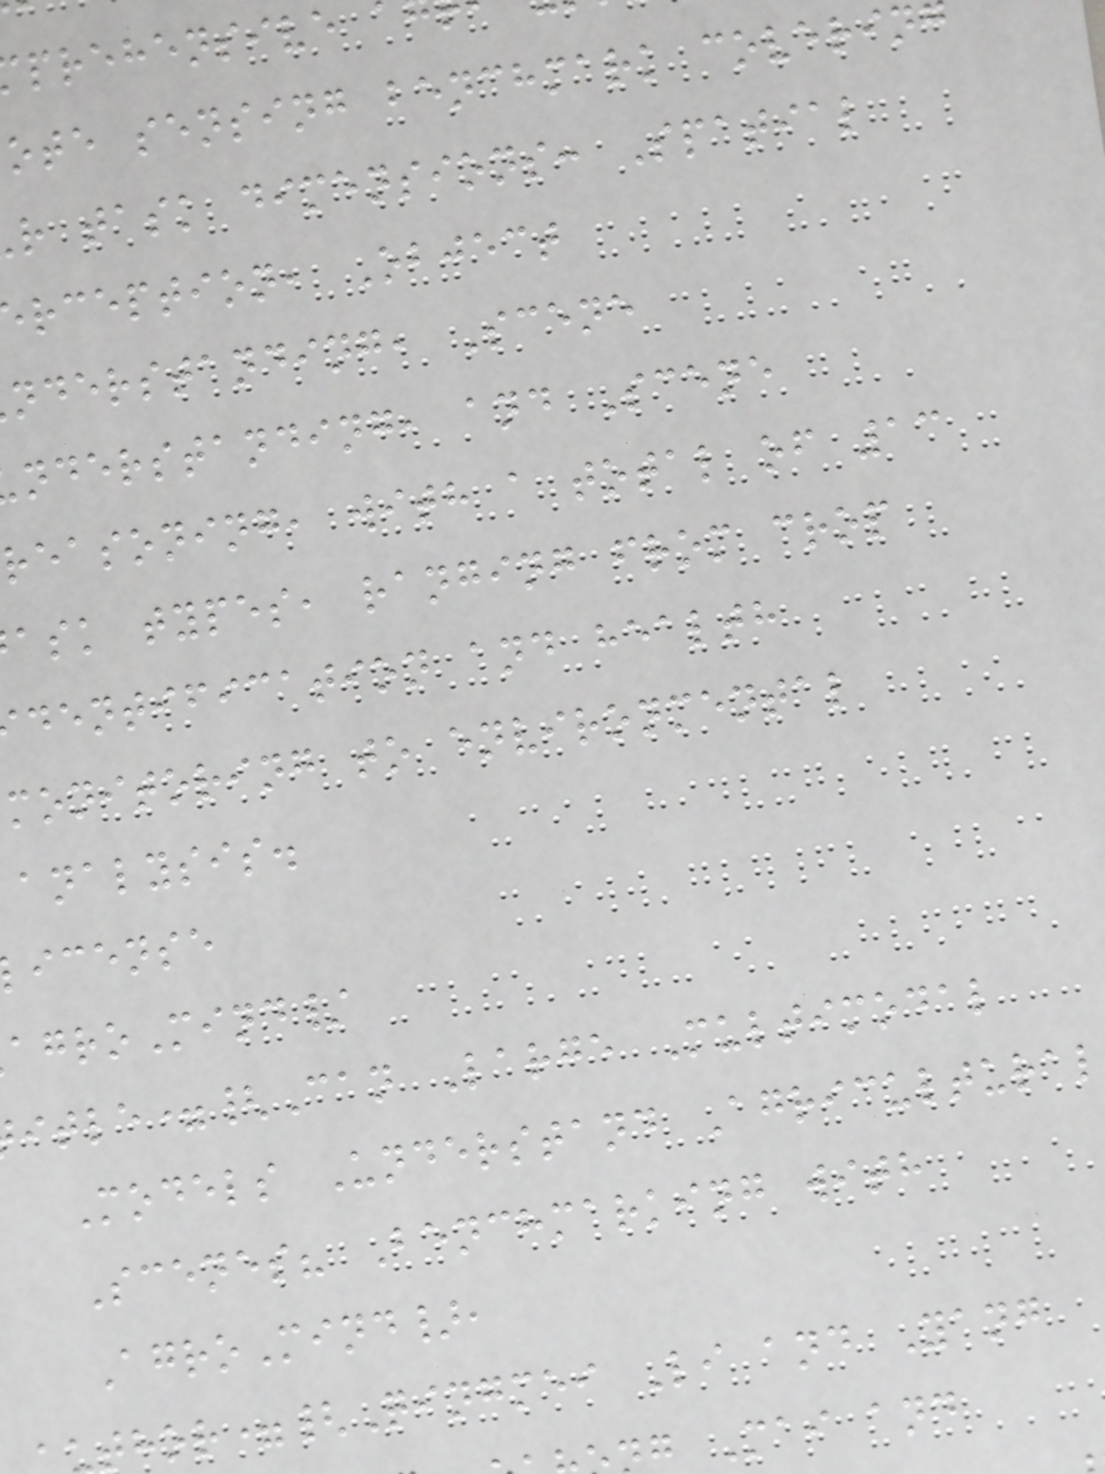prehensive
ote sensing benchmark coverin
r task dimensions: Spatial
rception, Object
nderstanding, Scene
nderstanding, and Scene
reasoning, with a total of 13
ask types, ranging from crop
dentification and health
monitoring to environmental
analysis.
icense
groMind/
itle={Can Large Multimodal
Models Understand Agricultural
Scenes? Benchmarking with
AgroMind},
thor={Qingmei Li and Yang
g Mai and
